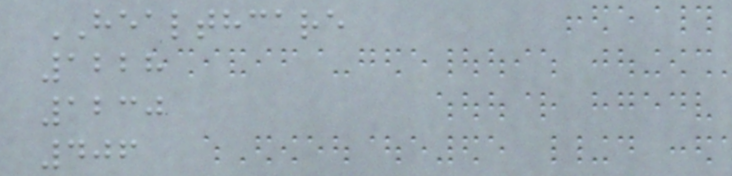HEALTHCARE
1228
1230
406
